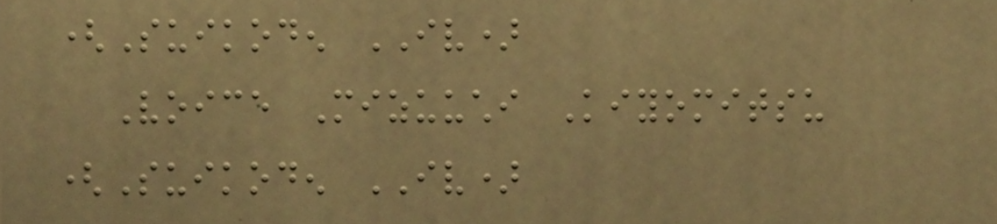(Suikoden IV)
Voice Mizuuchi Kiyomitsu
(Suikoden IV)
